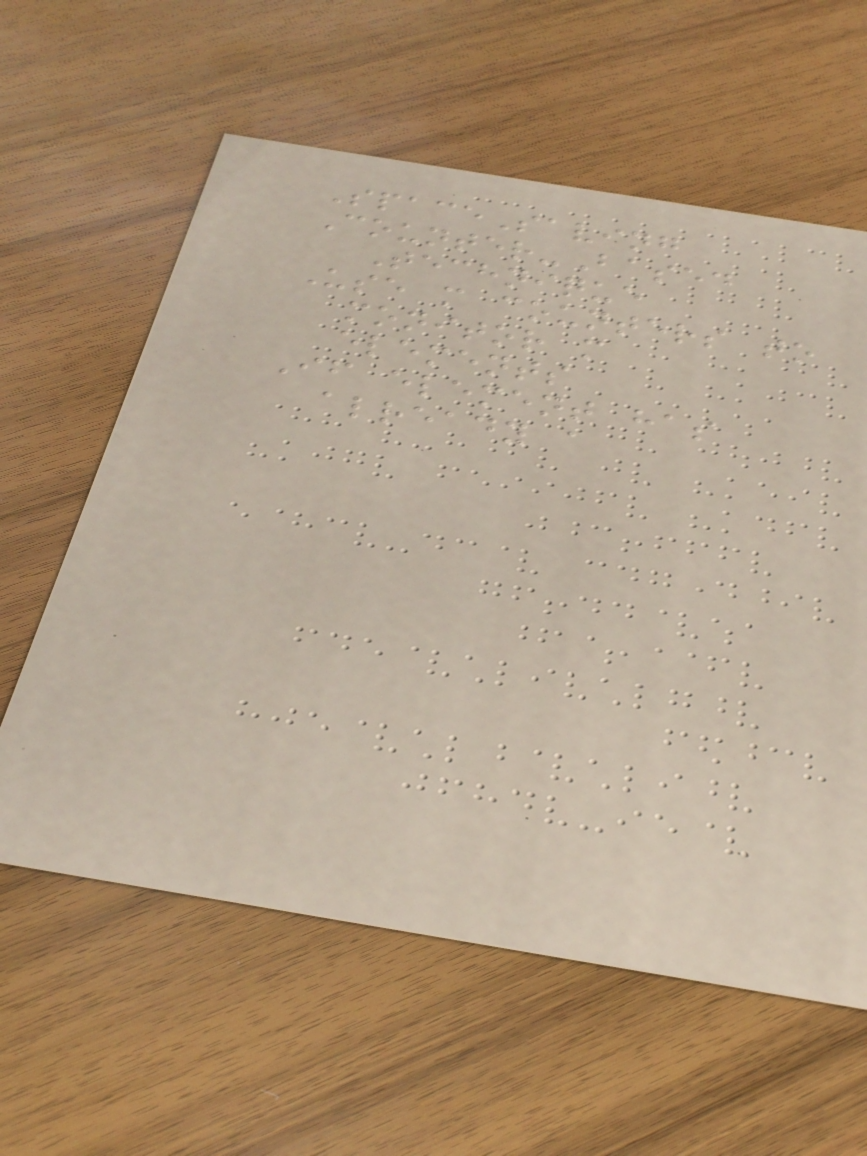SpaceSaving
Counter-Based
Technique
Use m counters to
monitor m
elements
If element has
already a
